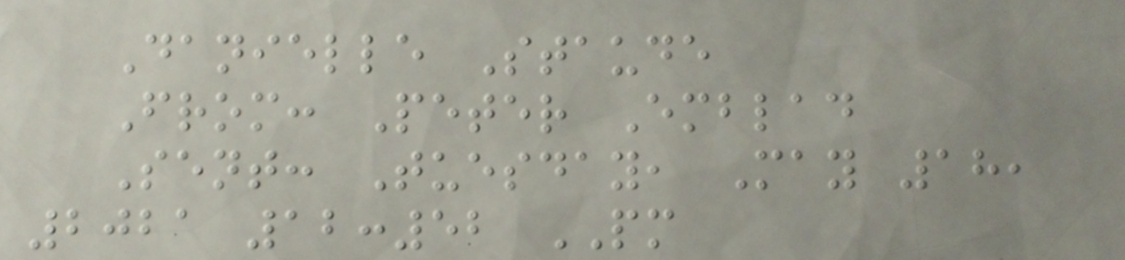Danielle Staude
From: Peter Emblad
Sent: Tuesday, May 18,
2021 12:52 PM
